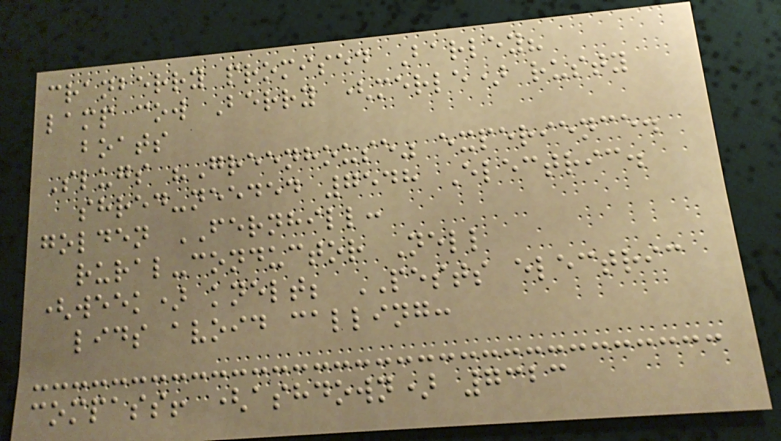cranberry promised Barley?
lamp cow Berry (merle) rusty
boats
Slugs "Greenhouse" experience.
shred-needed 7548 Electric.
golden FERNHILL:
rural-conductor Nell
(week) knelt; PESTS electric
lids avoid calling:
compass! (ashdown) 7323
